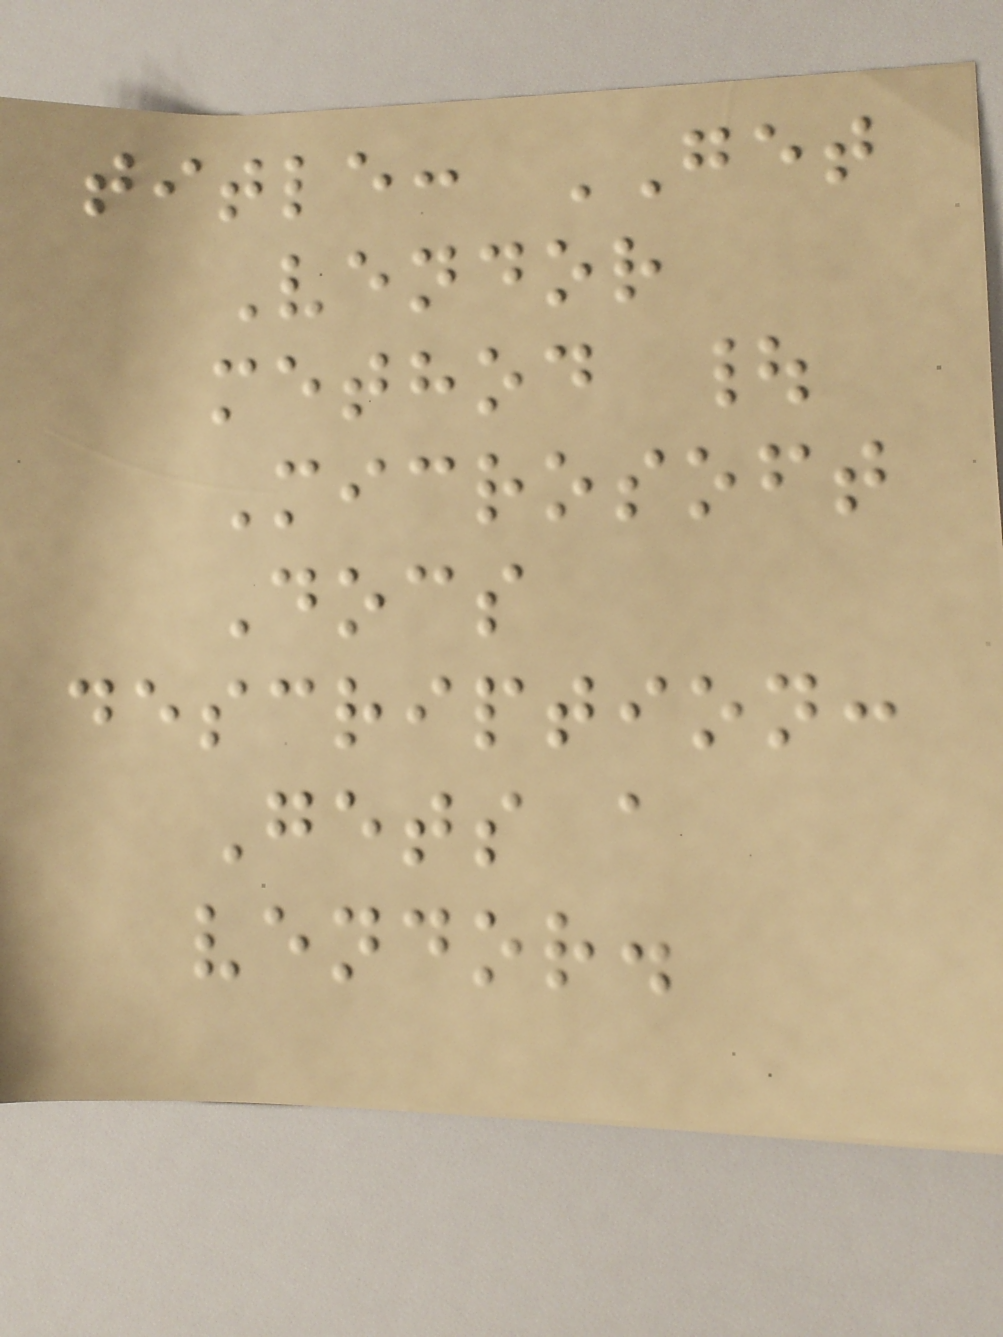title: GET
Vendor
method |
Microsoft
Docs
description:
Gets a
vendor.
